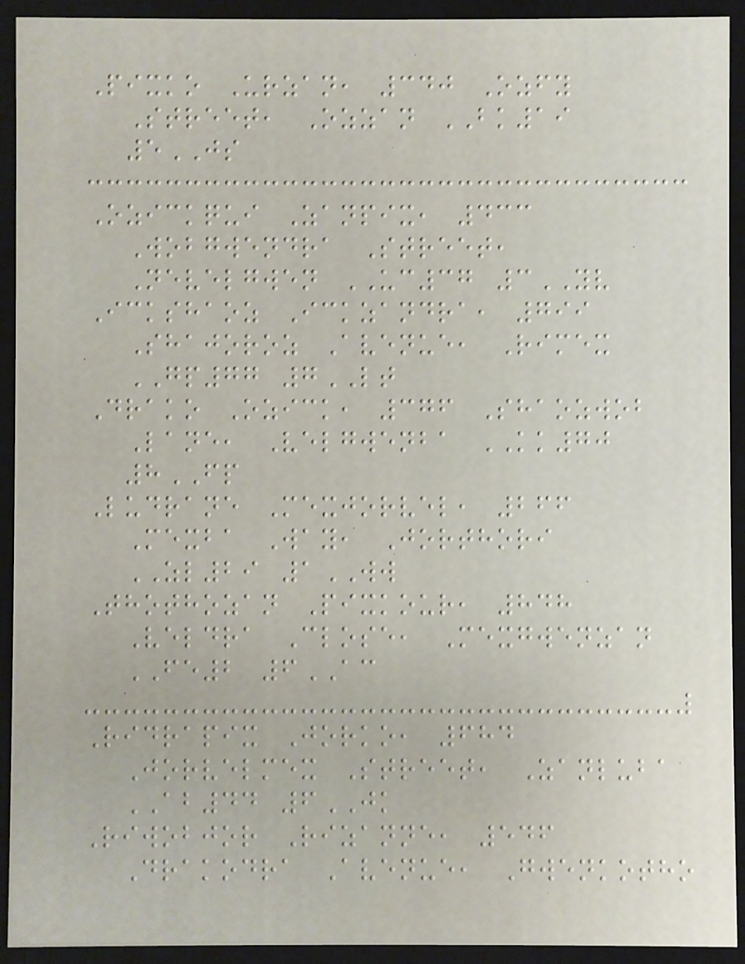Pixko Urzan, 340 Ozfy
Street, Ozzan BK19
5JS
Ozickqui Zanpix, 433
Wobgwendra Street,
Nevelgwen UC37 3YV
Ickshaoz Ickzandra, 799
Shajoroz Avenue, Rimex
GP77 7LT
Drako Ozick, 376 Shaozwob
Lane, Velgwenba KK70
8FP
Ludrane Mexjorvel, 266
Mexba Way, Jorthori
ZL29 1WW
Thothozan Pixkour, 848
Veldra Close, Mexgwenzan
FE2 6AC
Ridrapix Jorko, 684
Jorvelmex Street, Zanluba
AB44 6JK
Riwobjor Rizanne, 546
Drakodra Avenue, Gwenkotho
